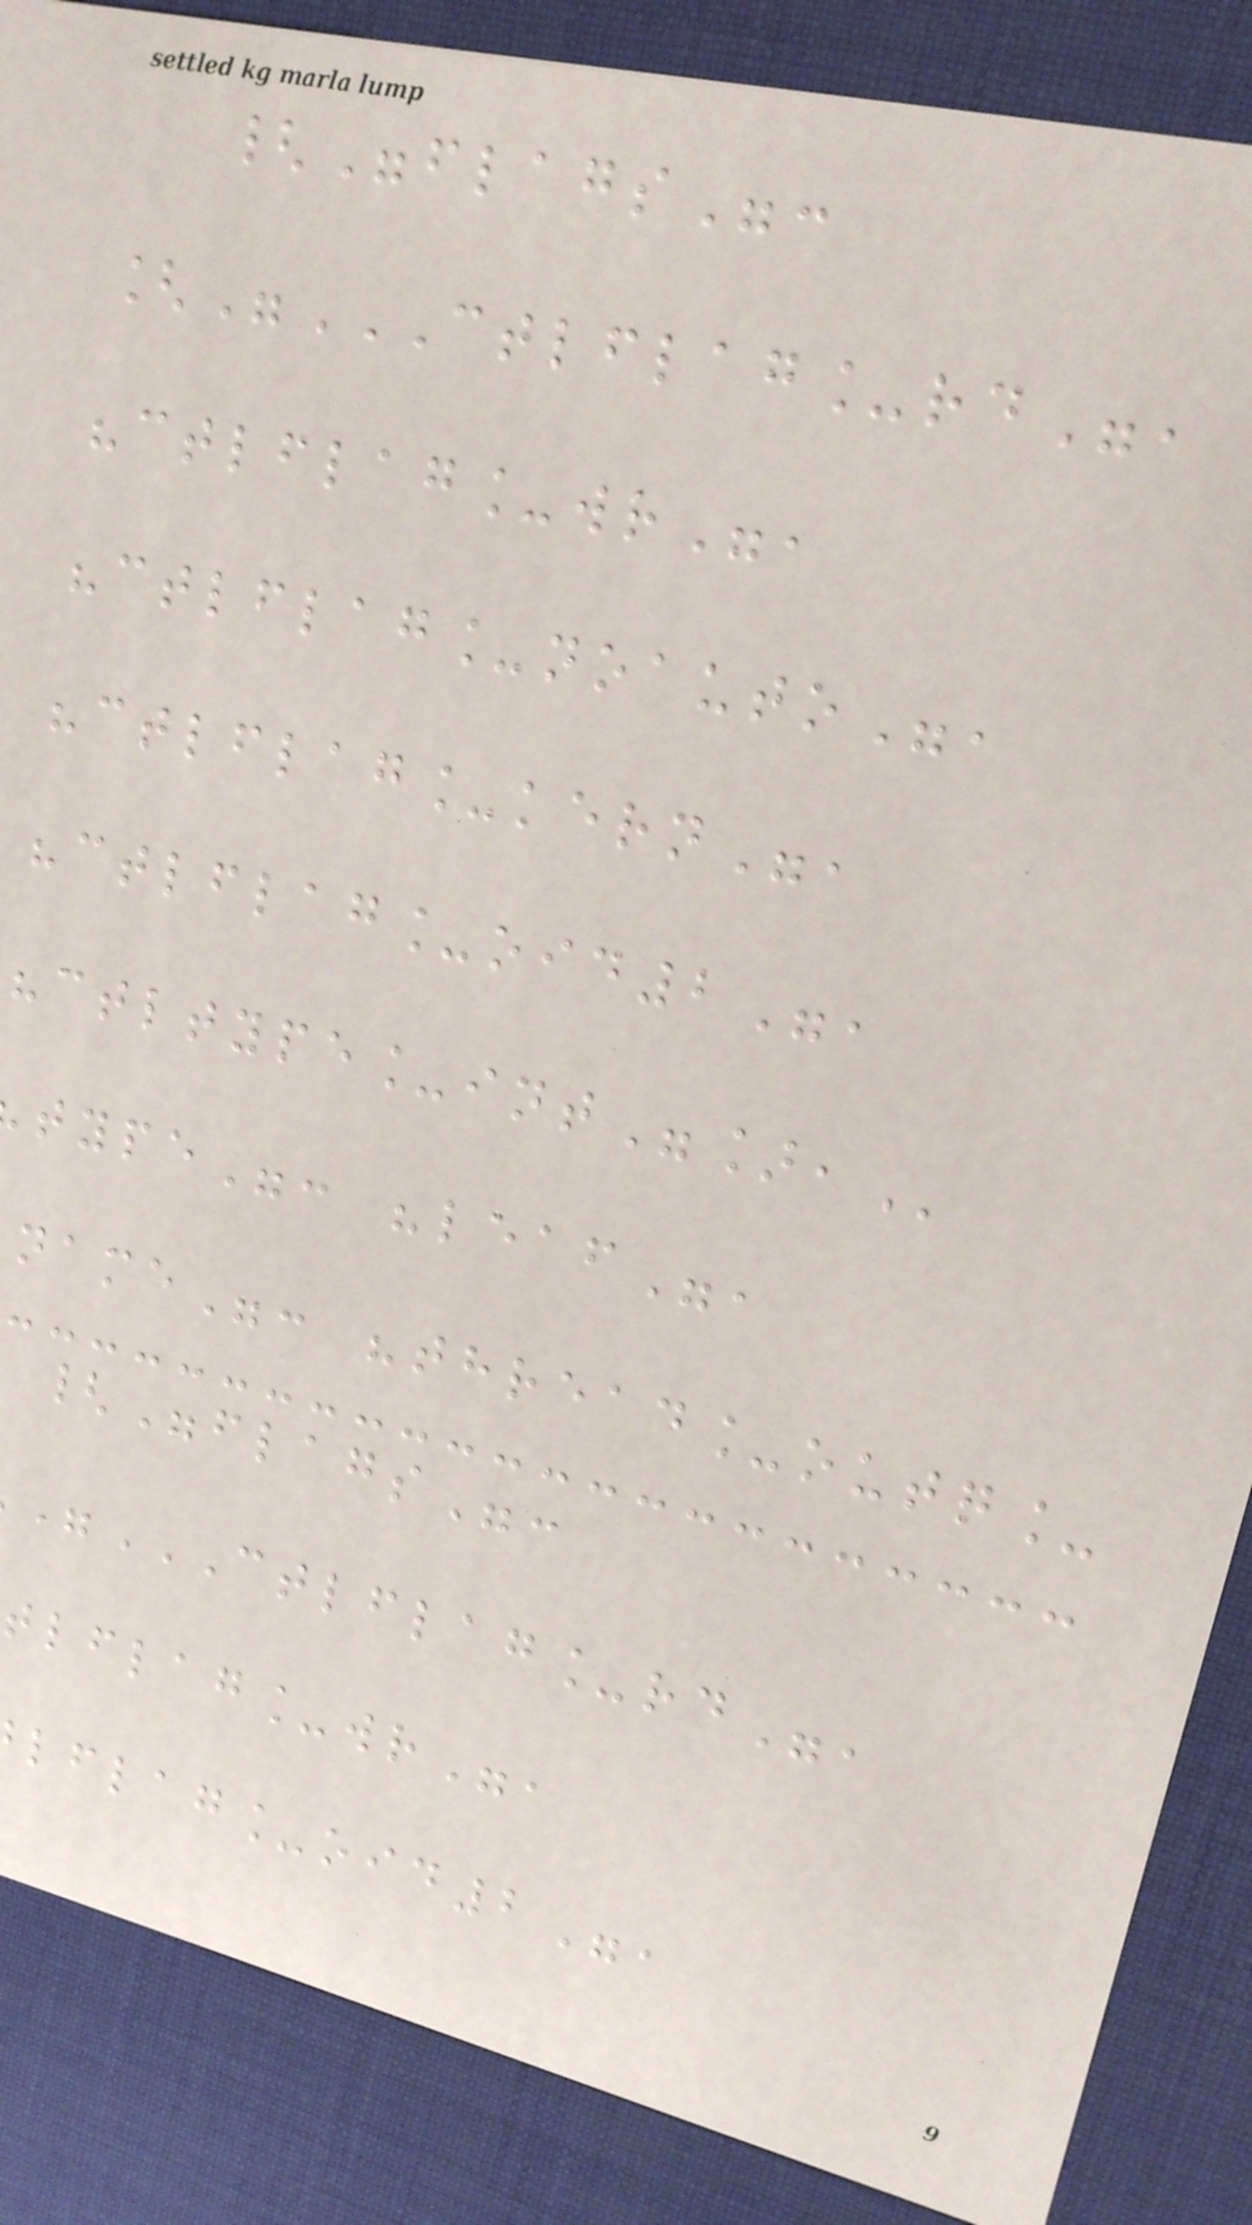{"flags":
["CTLFLAG_RD",
"ctlflag_wr",
"ctlflag_noauto",
"ctlflag_kern",
"ctlflag_oid2",
type": "leaf",
name": "thread_outq_
{"flags":
ctlflag_rd",
tlflag_wr",
lflag_oid2",
